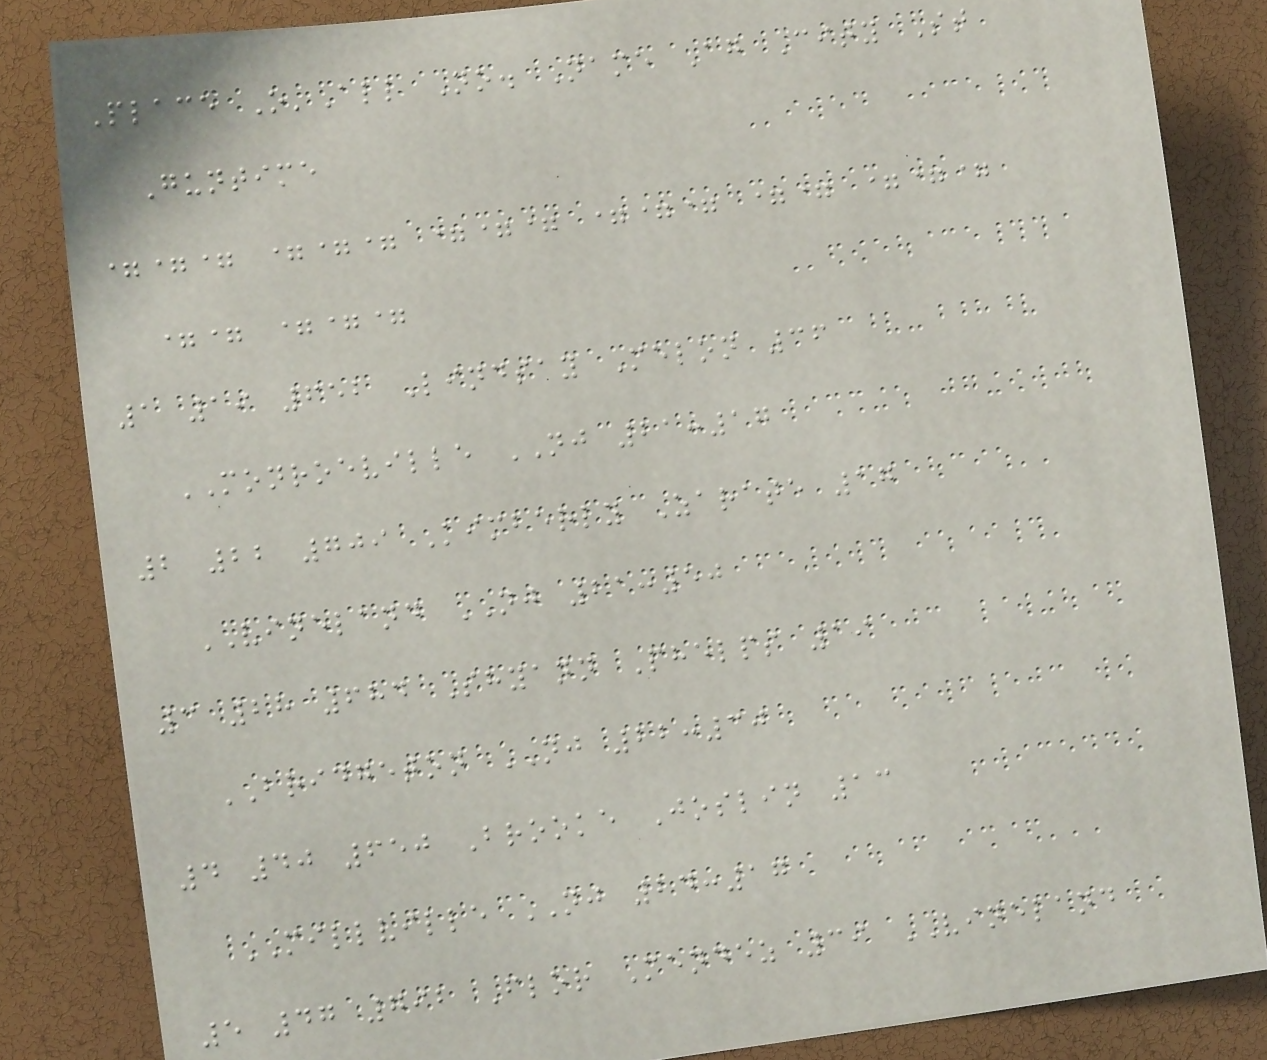Place O'All No. Name Ag City St
Guntime
=== === === === == ===
== ===
1 19 652 Lindsay Melon 36
MONROEVILLE NJ 21:17
2 22 709 Kimberly Zarate 17
VINELAND NJ 21:50
3 28 684 Shyann Phelps 19
BRIDGETON NJ 22:30
4 40 650 Brooke Joslin 13
MILLVILLE NJ 24:17
5 47 792 Flor Mendez 39 VINELAND
